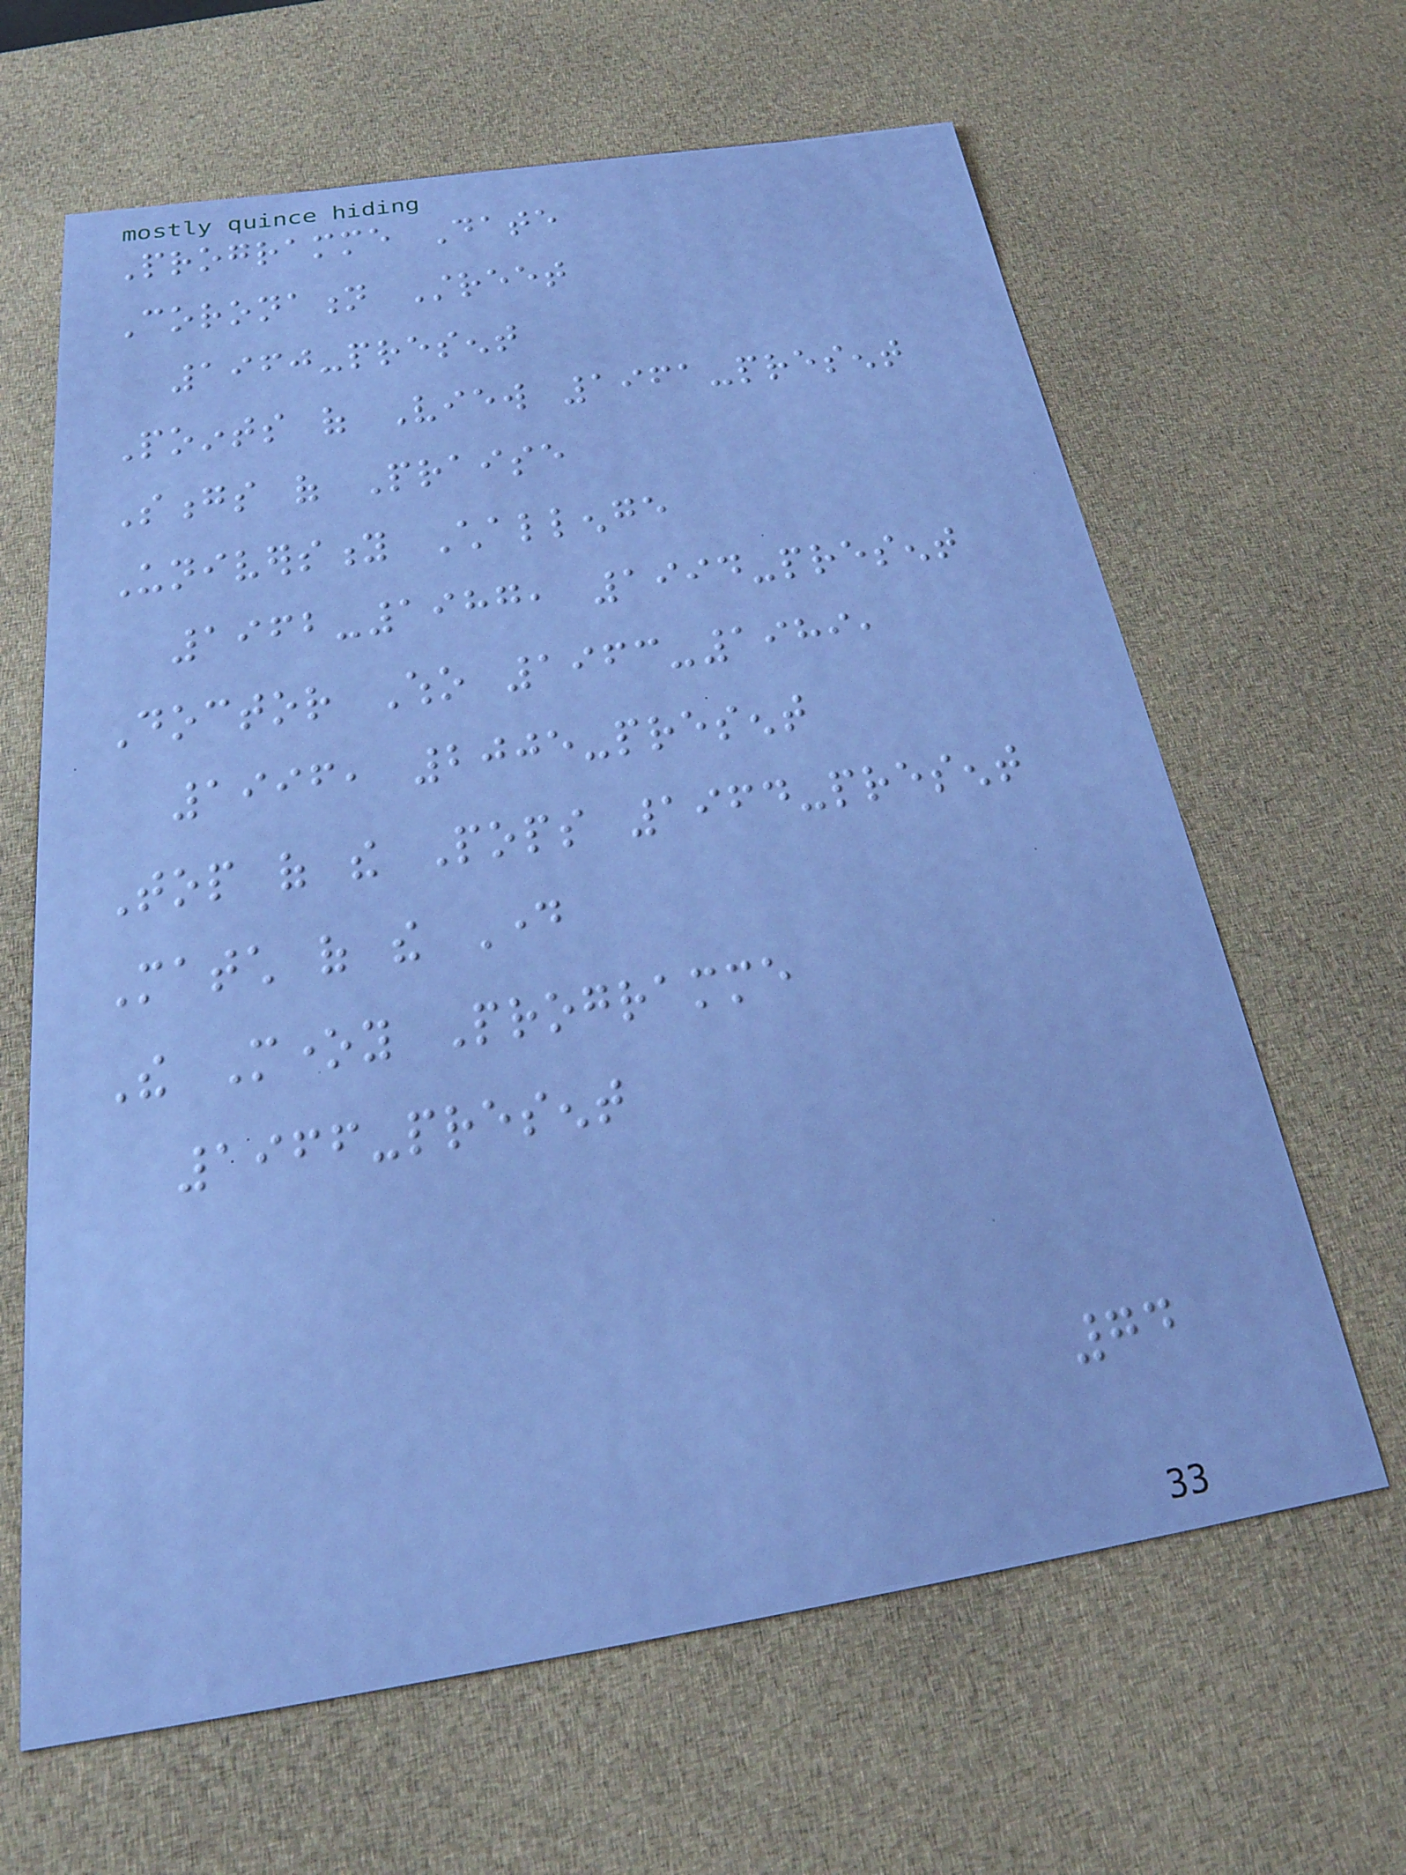Programme Date
Coronation Street
1960-present
Points of View 1961-present
Songs of Praise
University Challenge
1962-1987, 1994-present
Doctor Who 1963-1989,
1996, 2005-present
Top of the Pops 1964-present
Match of the Day
The Money Programme
1966-present
74
